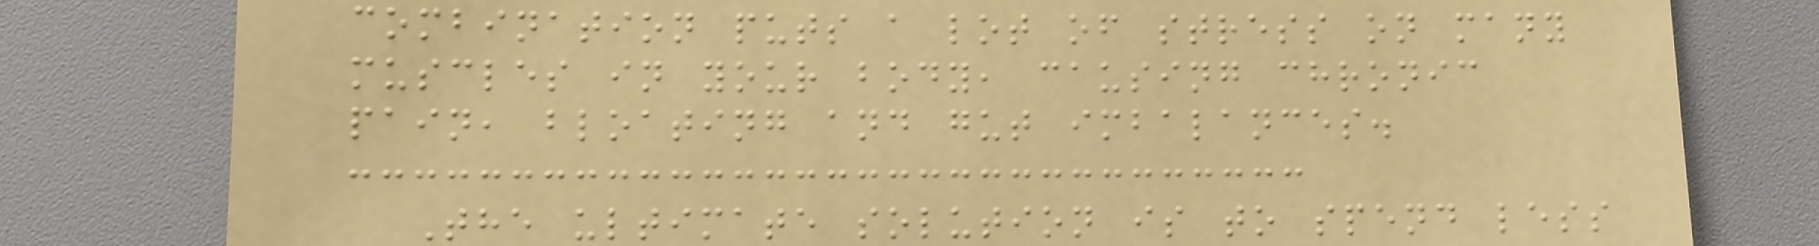combination puts a lot of stress on many
muscles in your body, causing chronic
pain, bloating and gut imbalances.
The ultimate solution is to spend less
